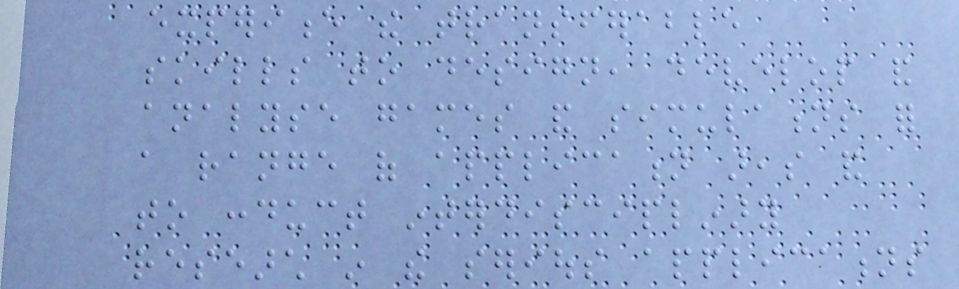experience the transferable
skills to design, develop and
analyse games and simulations for
a range of application areas and
to conduct interdisciplinary
research in the serious applications
